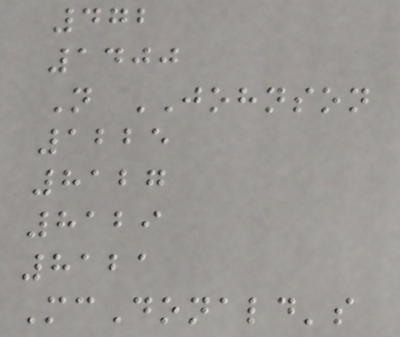472
1400
N JOHNSON
1225
8127
8129
8121
McDonald's
